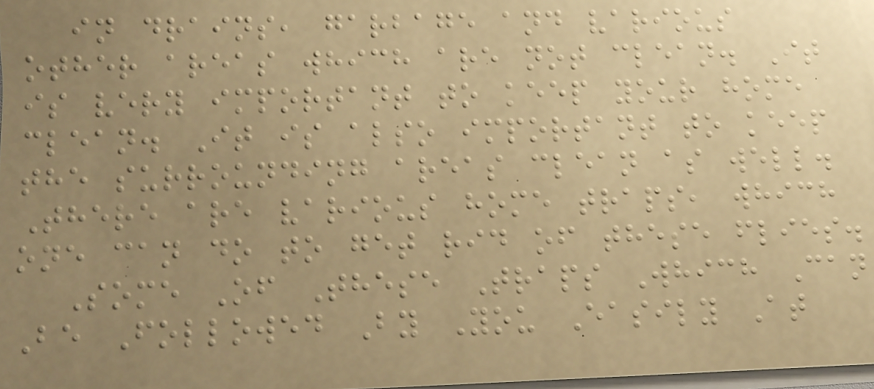in drains, garbage and various
other areas which are not clean. It
is very important to keep your home
clean. It is also important to keep
the surrounding areas clean as well.
There are various home traps, which
one can do to get rid of these flies.
Some Of These Traps Which Can
Be Followed By You Easily At
